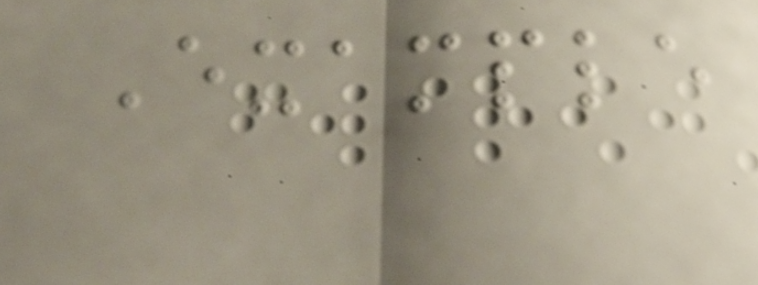Example
